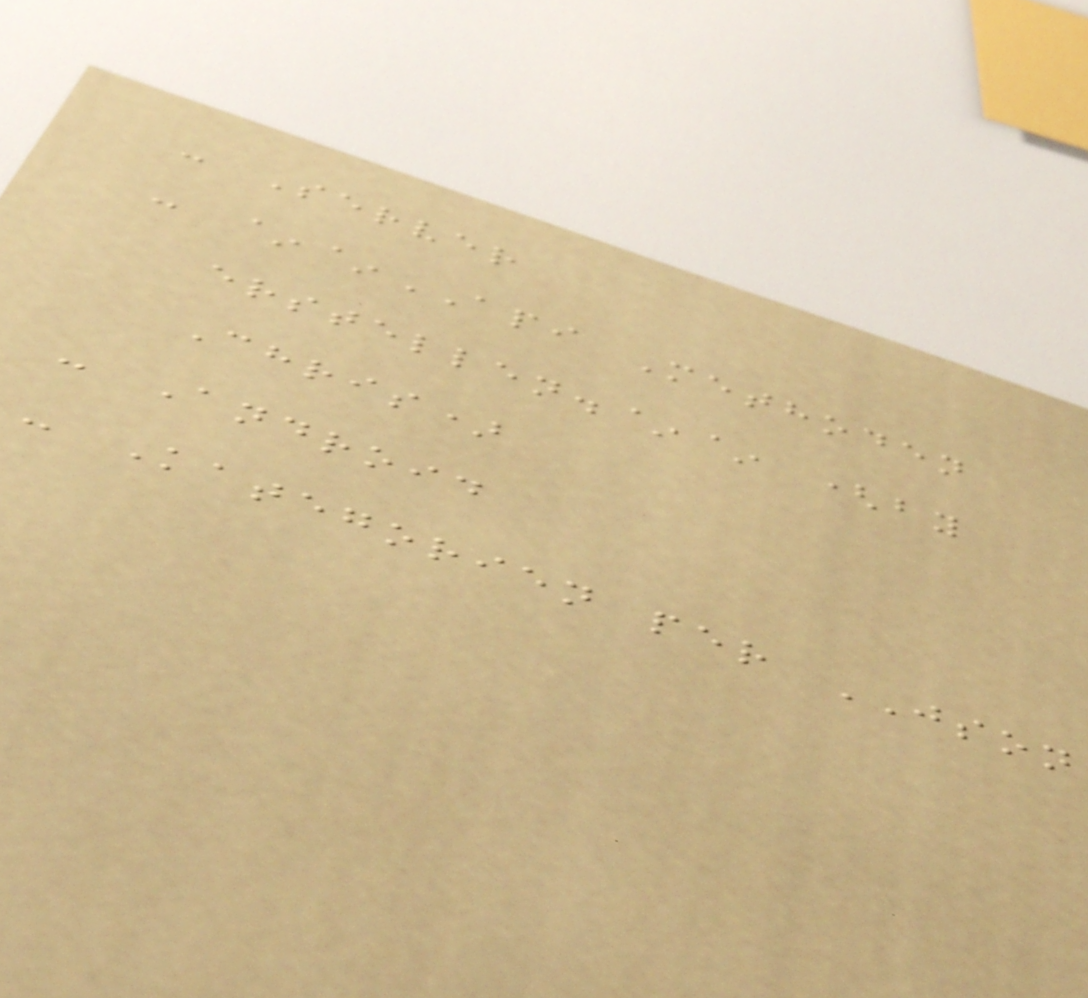- Server
- ~~API Methoden
erstellen.~~ (by
Chris)
- Android
- Kategorien per JSON
